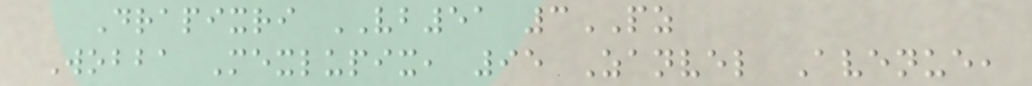Drapixri VB51 3PZ
Wobba Mexlupix, 95 Zanvel Avenue,
